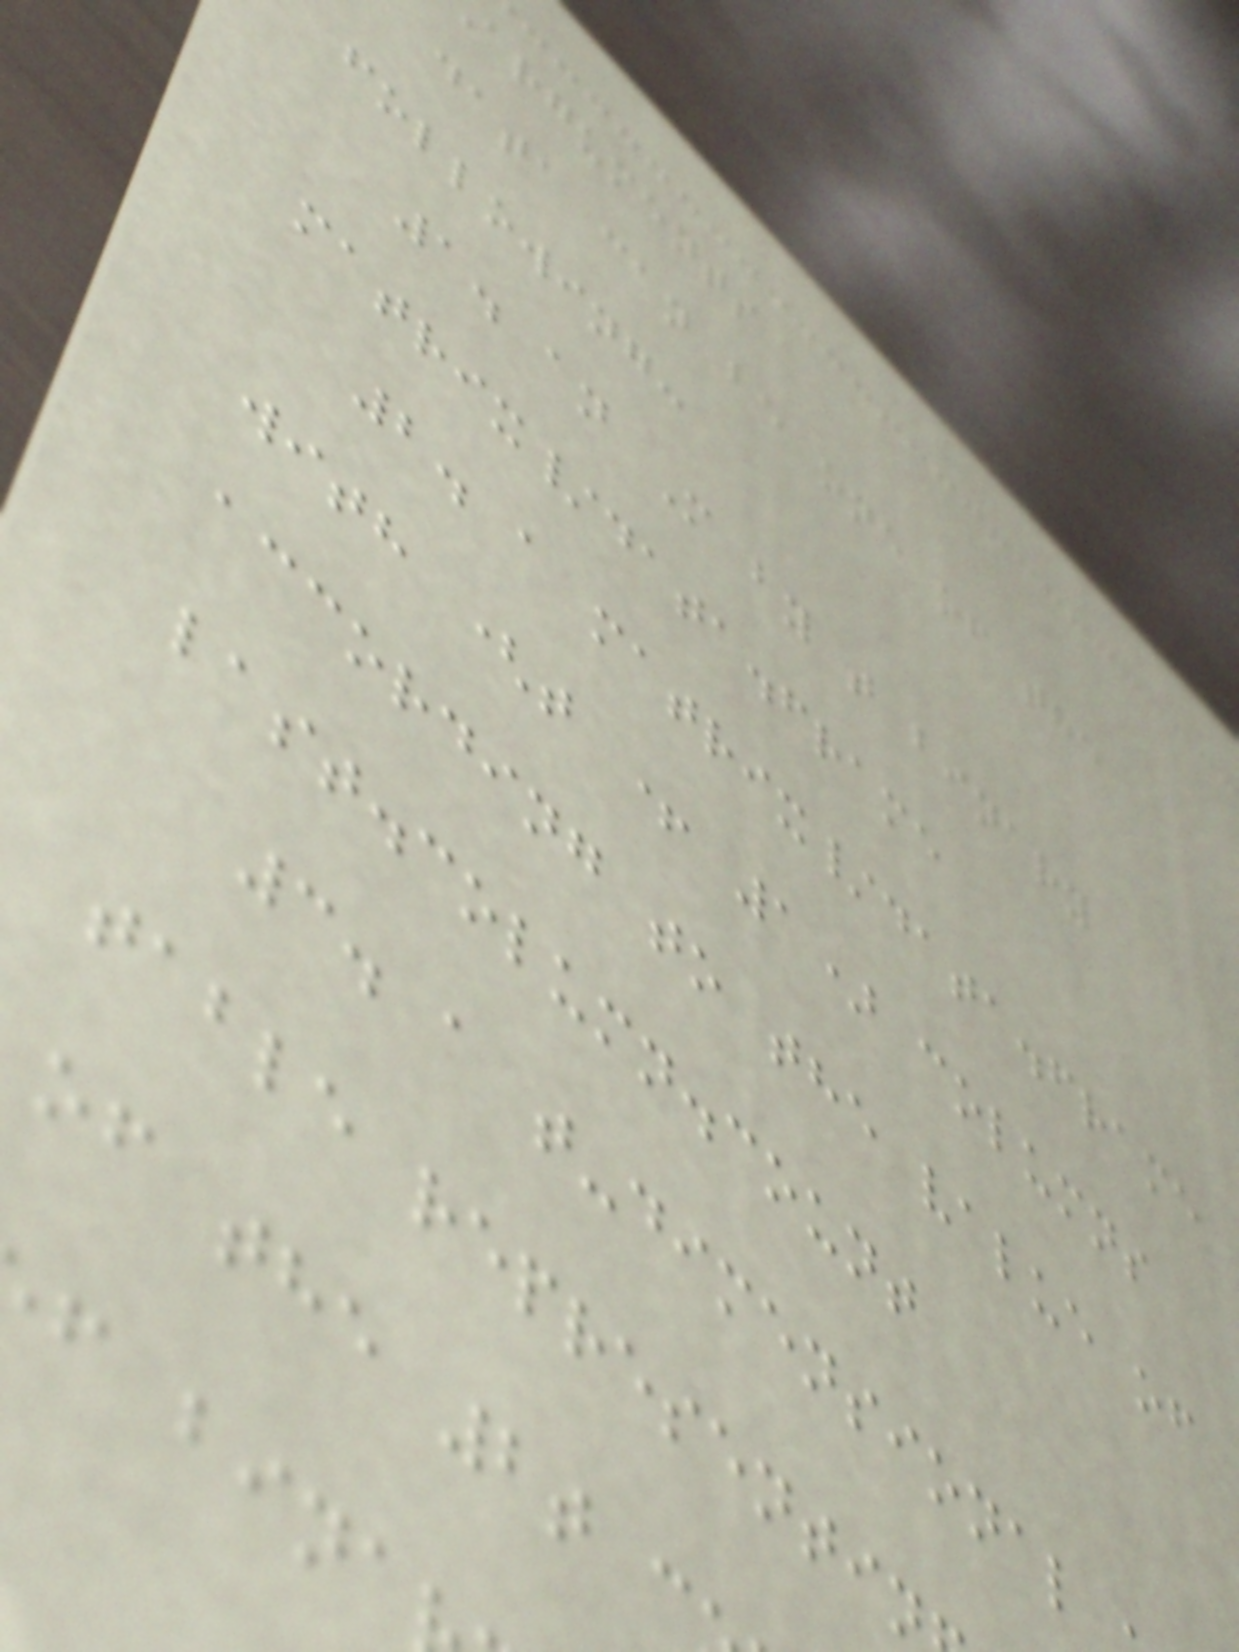arguments
data can be one of the
following:
1. an M by t binary
matrix/data.frame
2. a matrix/data.frame
with (t + 1) columns
according to the value of
last.column.count
3. a t-dimensional
table representi
of the 2t c
